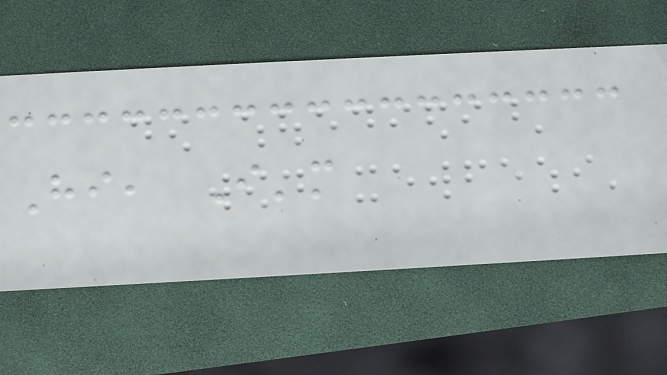Hi, I'm
